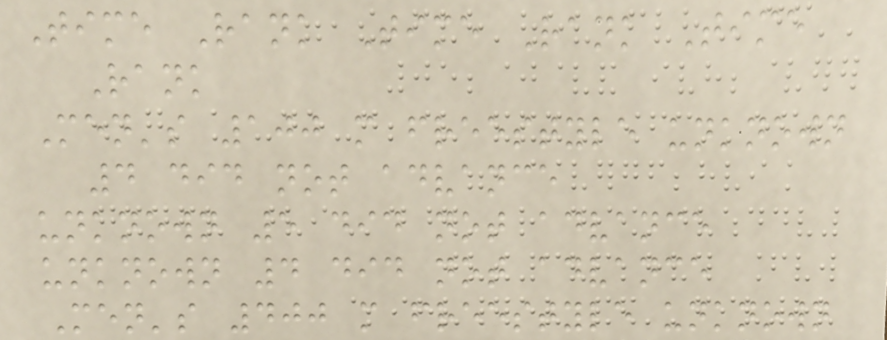Time Rank Time Rank Time
Rank
Men's 100 m freestyle unknown
4 did not advance
unknown 5 did not advance
unknown 4 did not advance
Men's 400 m freestyle unknown
